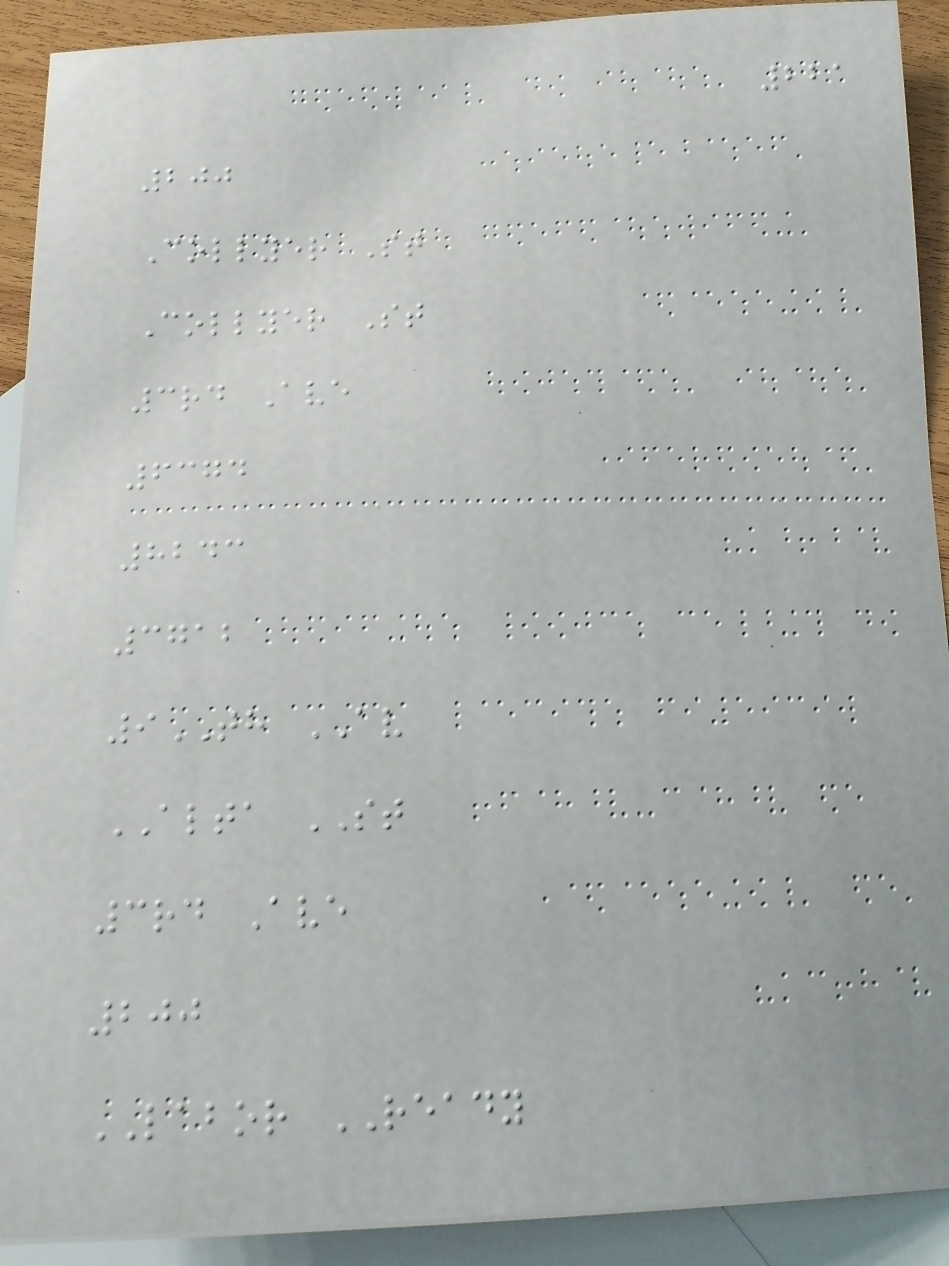221
200
Collyer St
Collyer St
3rd Ave
6374
8243
3712
9TH AV
ALTA ST
3rd Ave
200
LABOR READY
